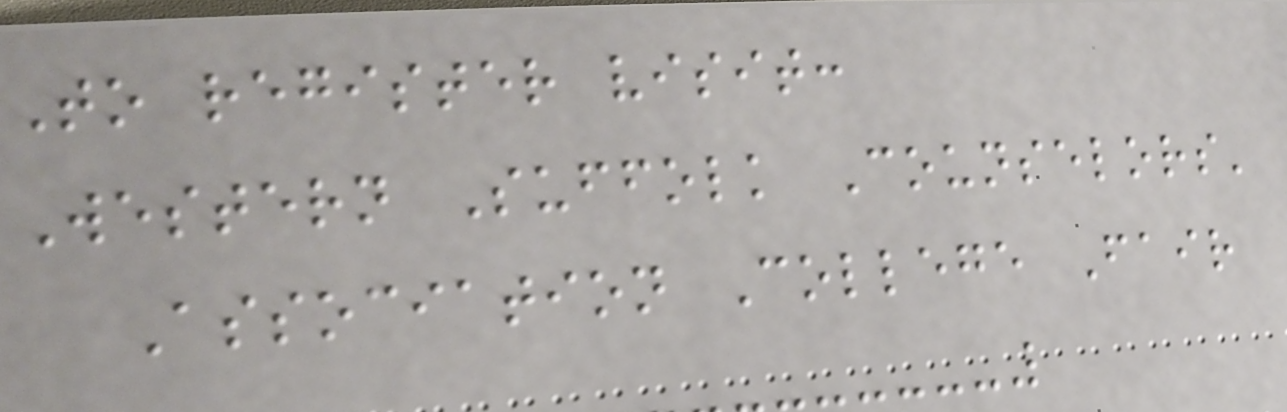To register visit:
Western Suffolk Counselors'
Association College Fair
